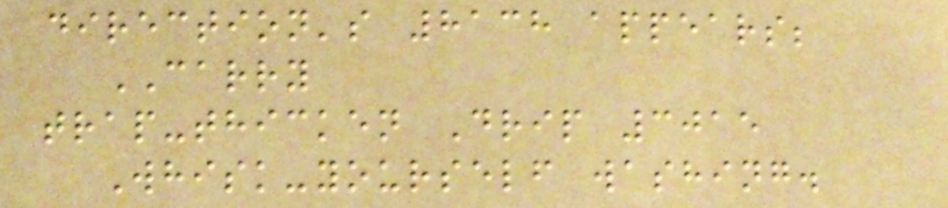direction's 8138 appears;
CARRY
trap-thicken Drip 3015
Whisk-yourself washing.
